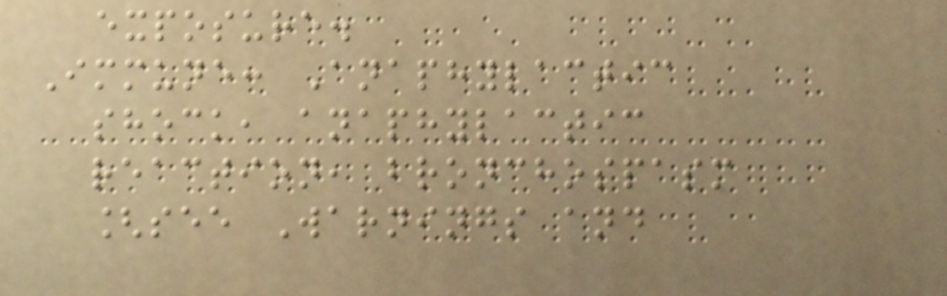exposure.
Immune: Anaphylactic
shock, anaphylactic
reaction, bronchospasm
[see Warnings and
